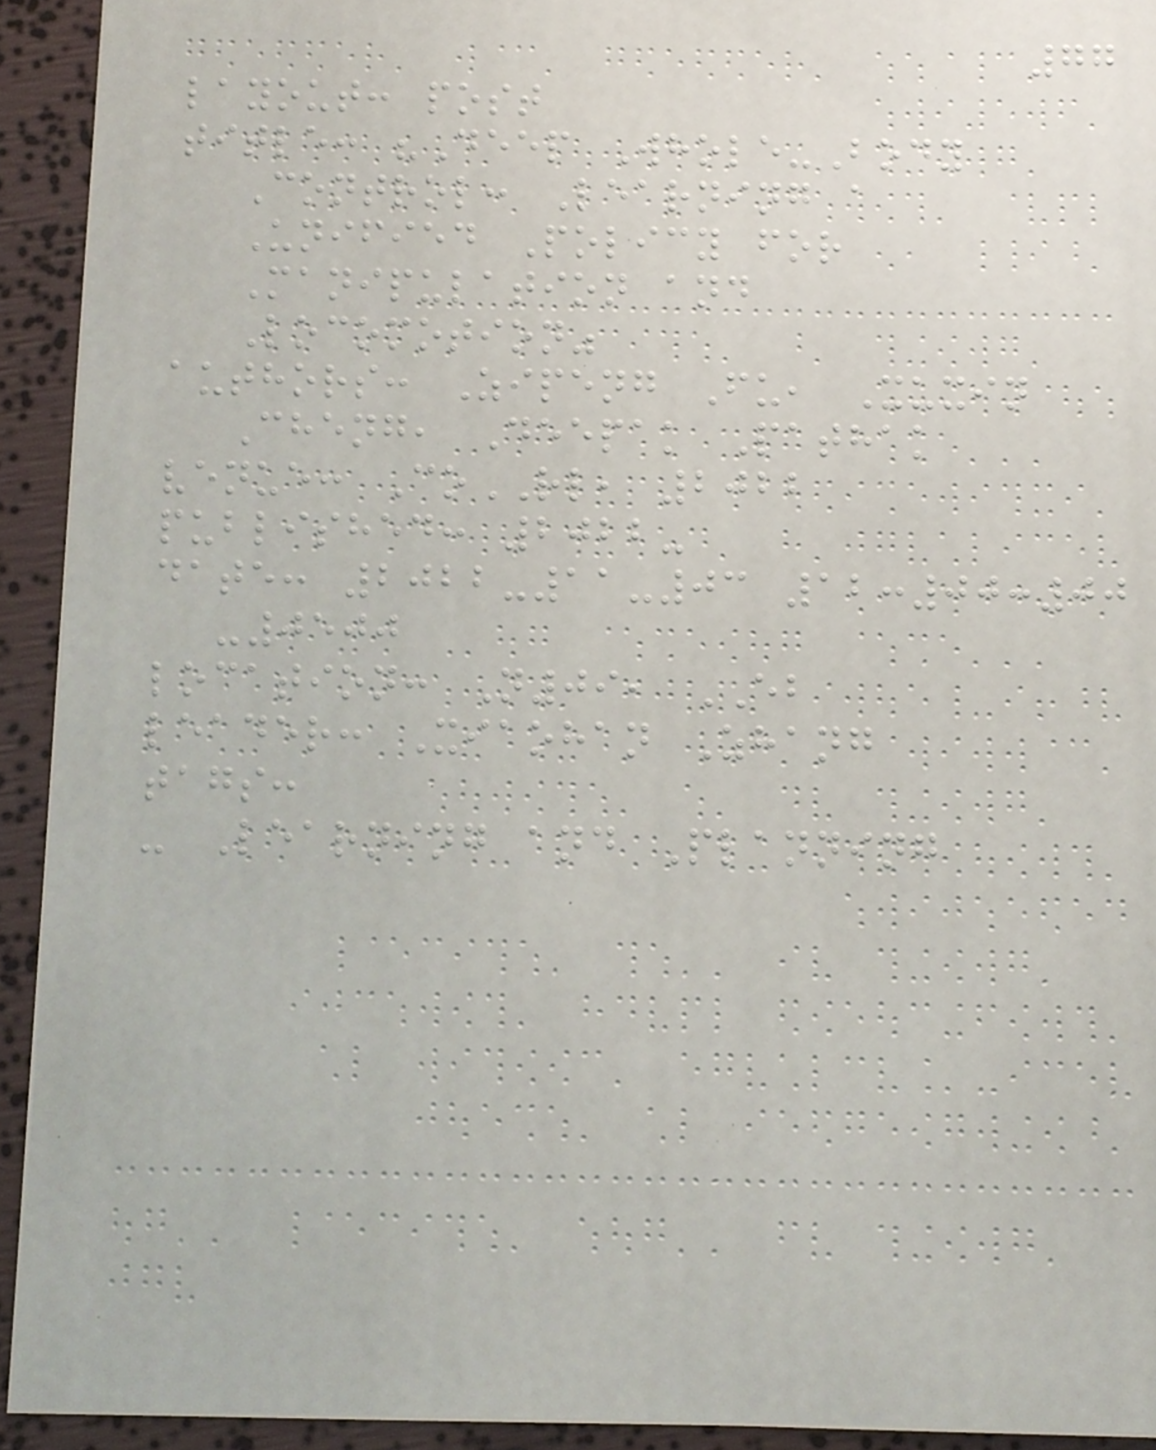77
layout: post
title: "Deep Whole-Body
Control: Learning a
Unified Policy for
Manipulation and
Locomotion"
authors: Zipeng Fu, Xuxin
Cheng, Deepak Pathak
venue: CoRL, 2022
published: 2022-
date: 2022-11-03 12:00:00
-0500
location: N09, EB
leader: Xiaohan Zhang
tags:
- Learning and Planning
